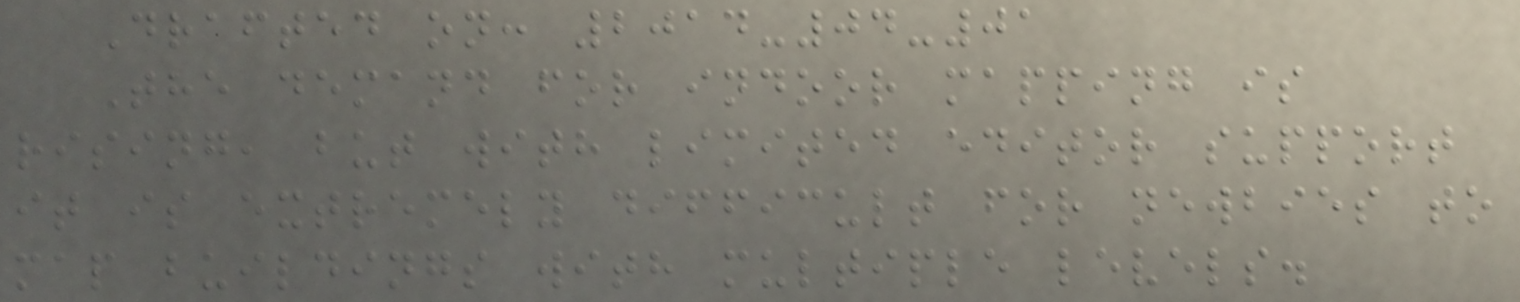Drafted on: 2014-04-01
The demand for indoor mapping is
rising, but with limited editor support
it is extremely difficult for newbies to
map buildings with multiple levels.
